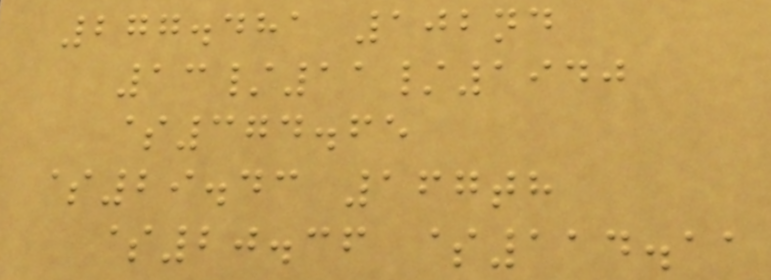277.481 102nd
13/11/1940
$374.65
$29.43 167th
$20.36 $114.11
